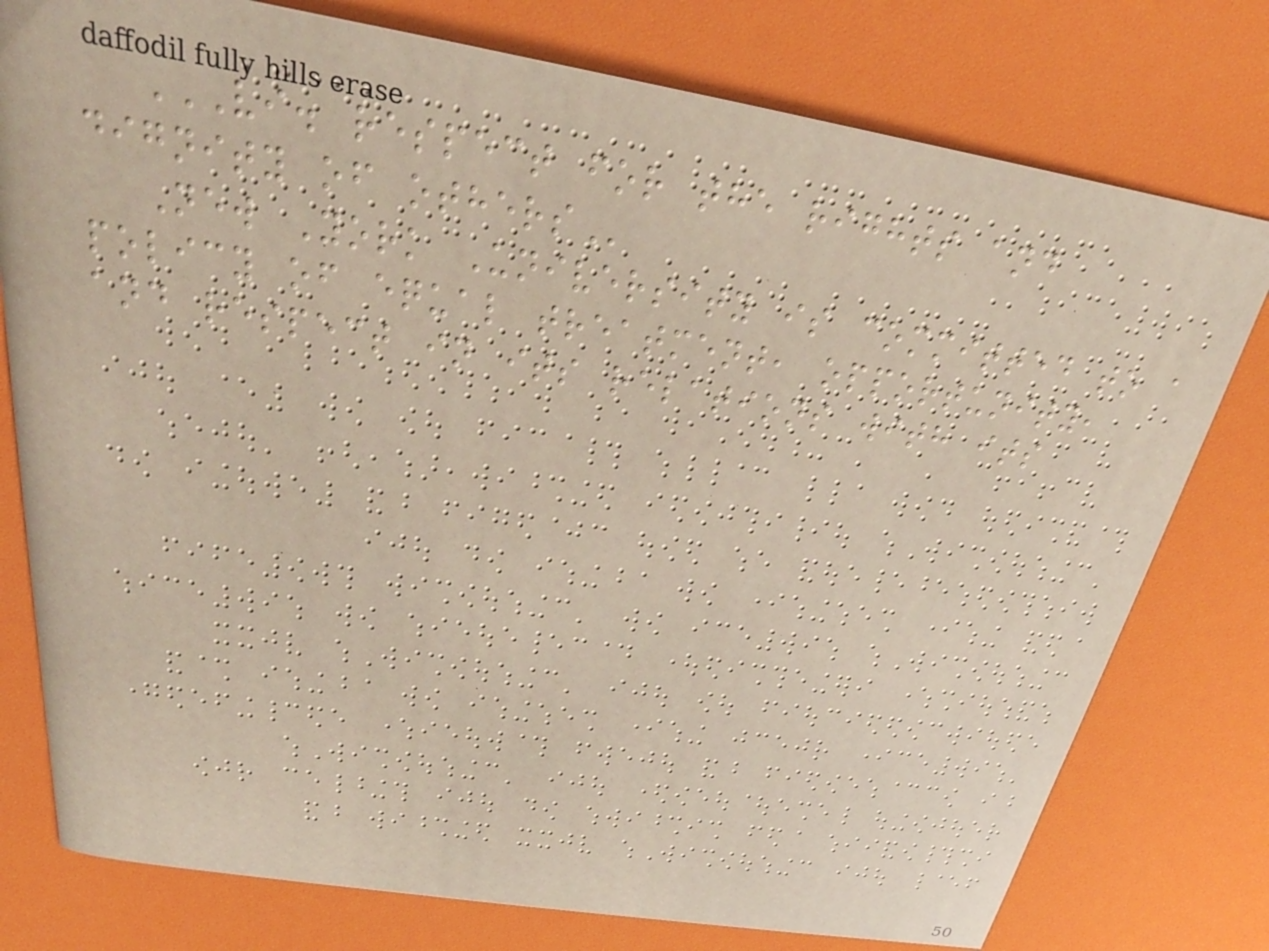VI. RESPECT FOR THE RIGHTS AND
DIGNITY OF OTHERS
New York University is committed to a
policy of equal treatment, opportunity,
and respect in its relations with its
